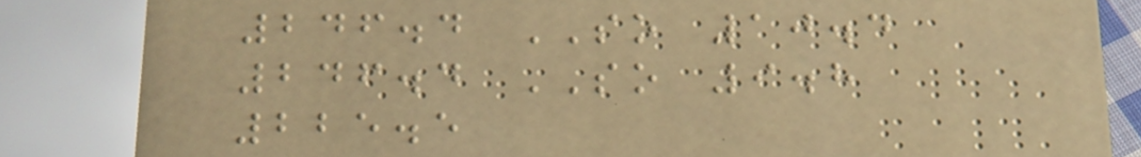246.4 SO 10.4
246.4 SO 9.8
225.5
